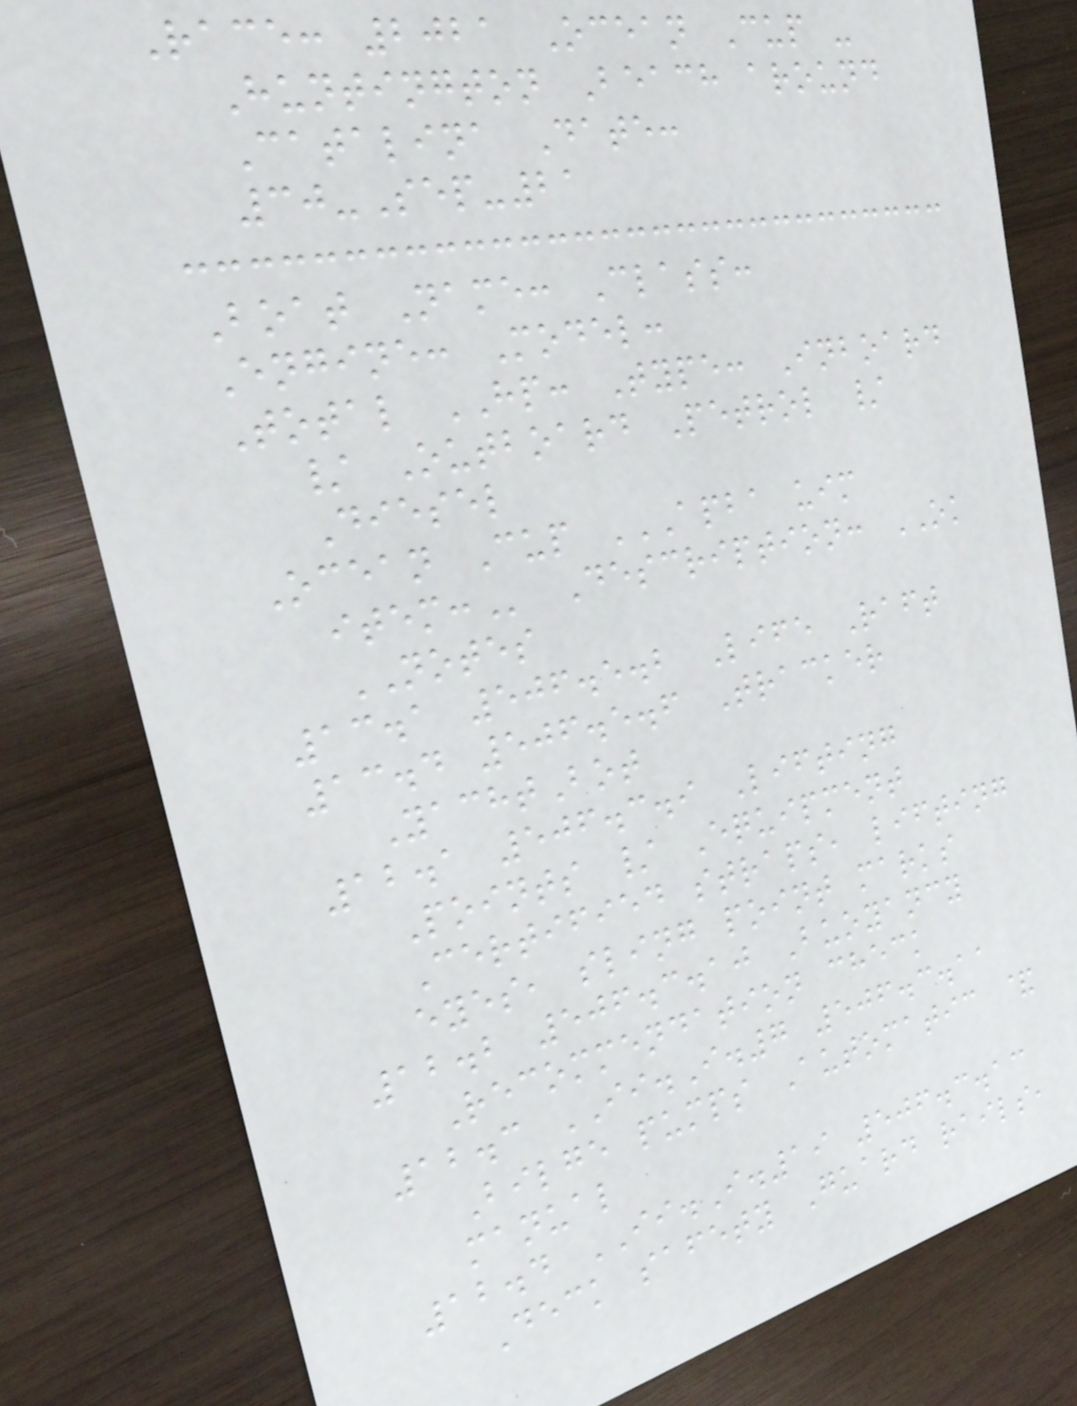Race: 2021 Ocean Cup -
Huntington Beach around
Catalina Date:
30-Sep-21
Boat Name: Class:
Engine: Model:
Total HP: Type: Inboard
/ Outboard Petrol /
Diesel
Ocean Cup APBA UIM
ITEM: Description: OK
NOTES
13.1 506.5.2 Life Raft
13.4 506.5.6 Tracker
YachtBot
12.1 506.3.9 Lifting
Points / Equipment
Certified straps, lifting
eyes, sling point marks
12.2 506.3.10 Buoyancy
Recommendation check
12.3 II.I.7 506.3.11
Bilge pumps Automatic &
manual
12.4 II.I.19 506.3.13
Deck safety Guard rails,
